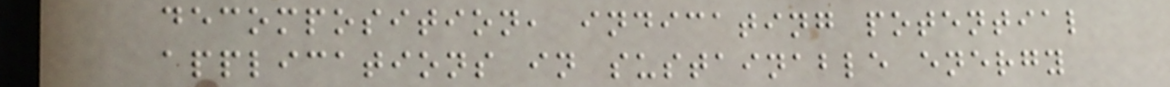decomposition, indicating potential
applications in sustainable energy
